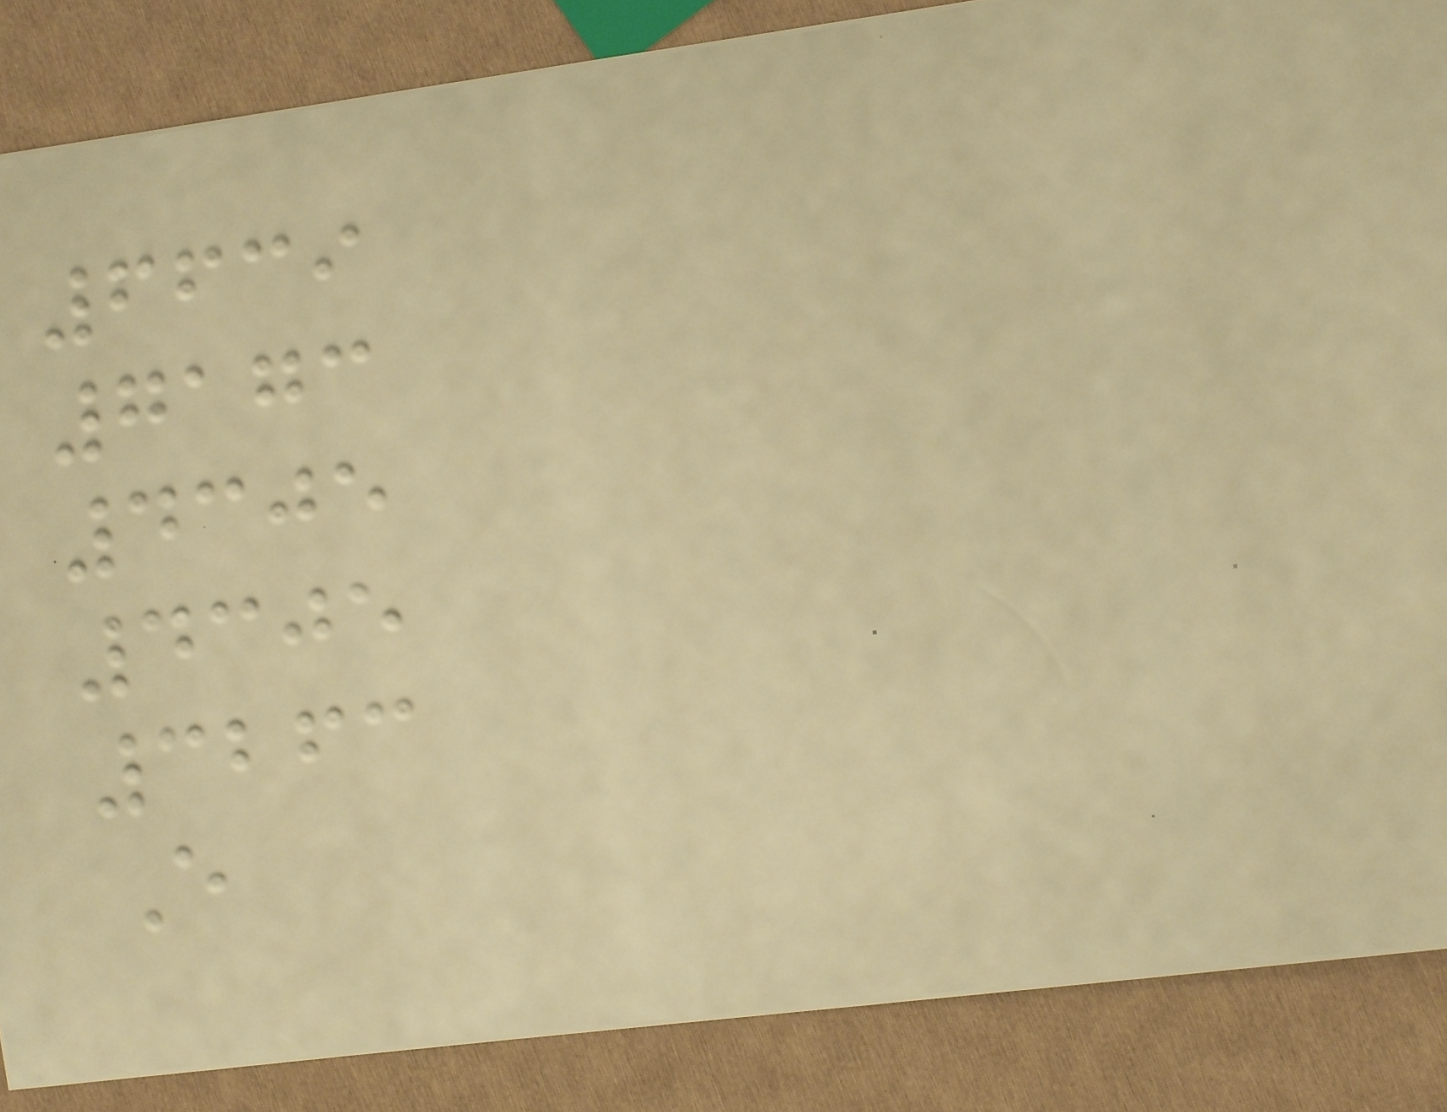6639
7173
4305
4305
3263
E
